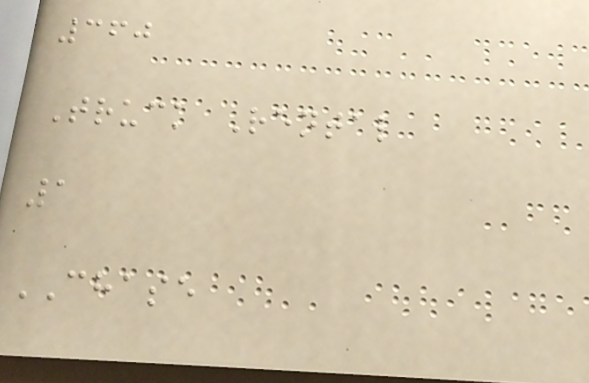360
Truck Rental
1
CHASE
